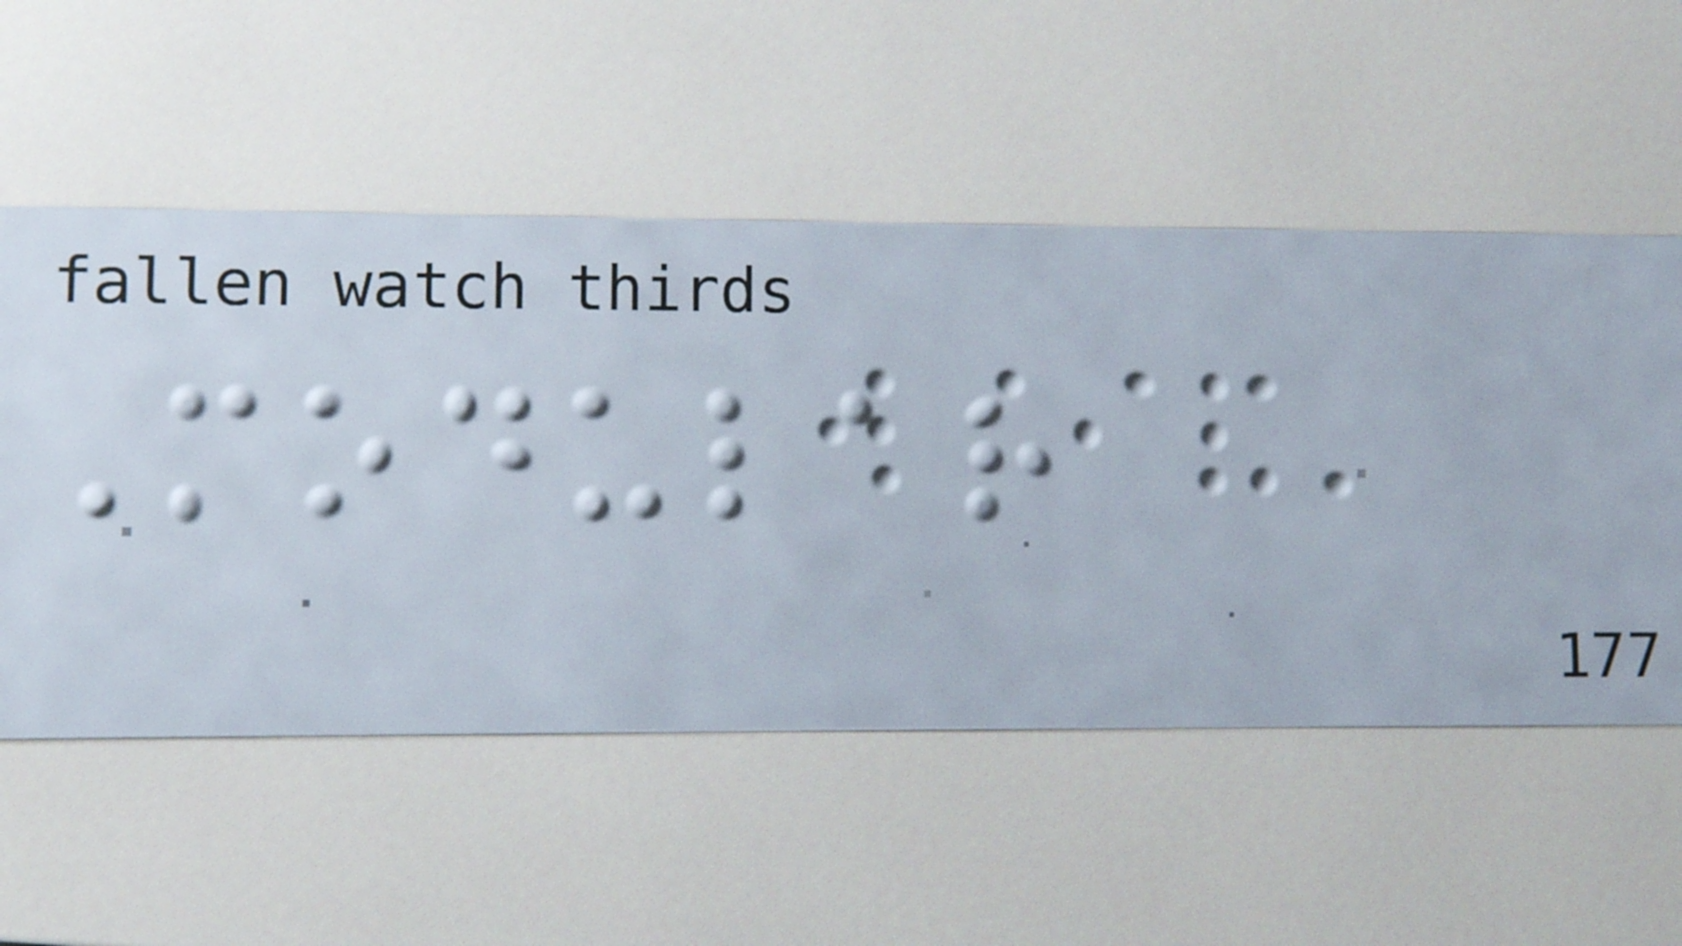Modular
